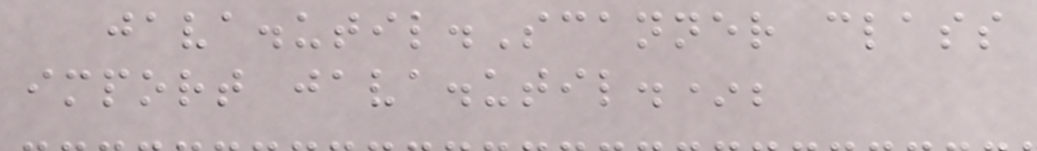java.util.Scanner class
import java.util.*;
